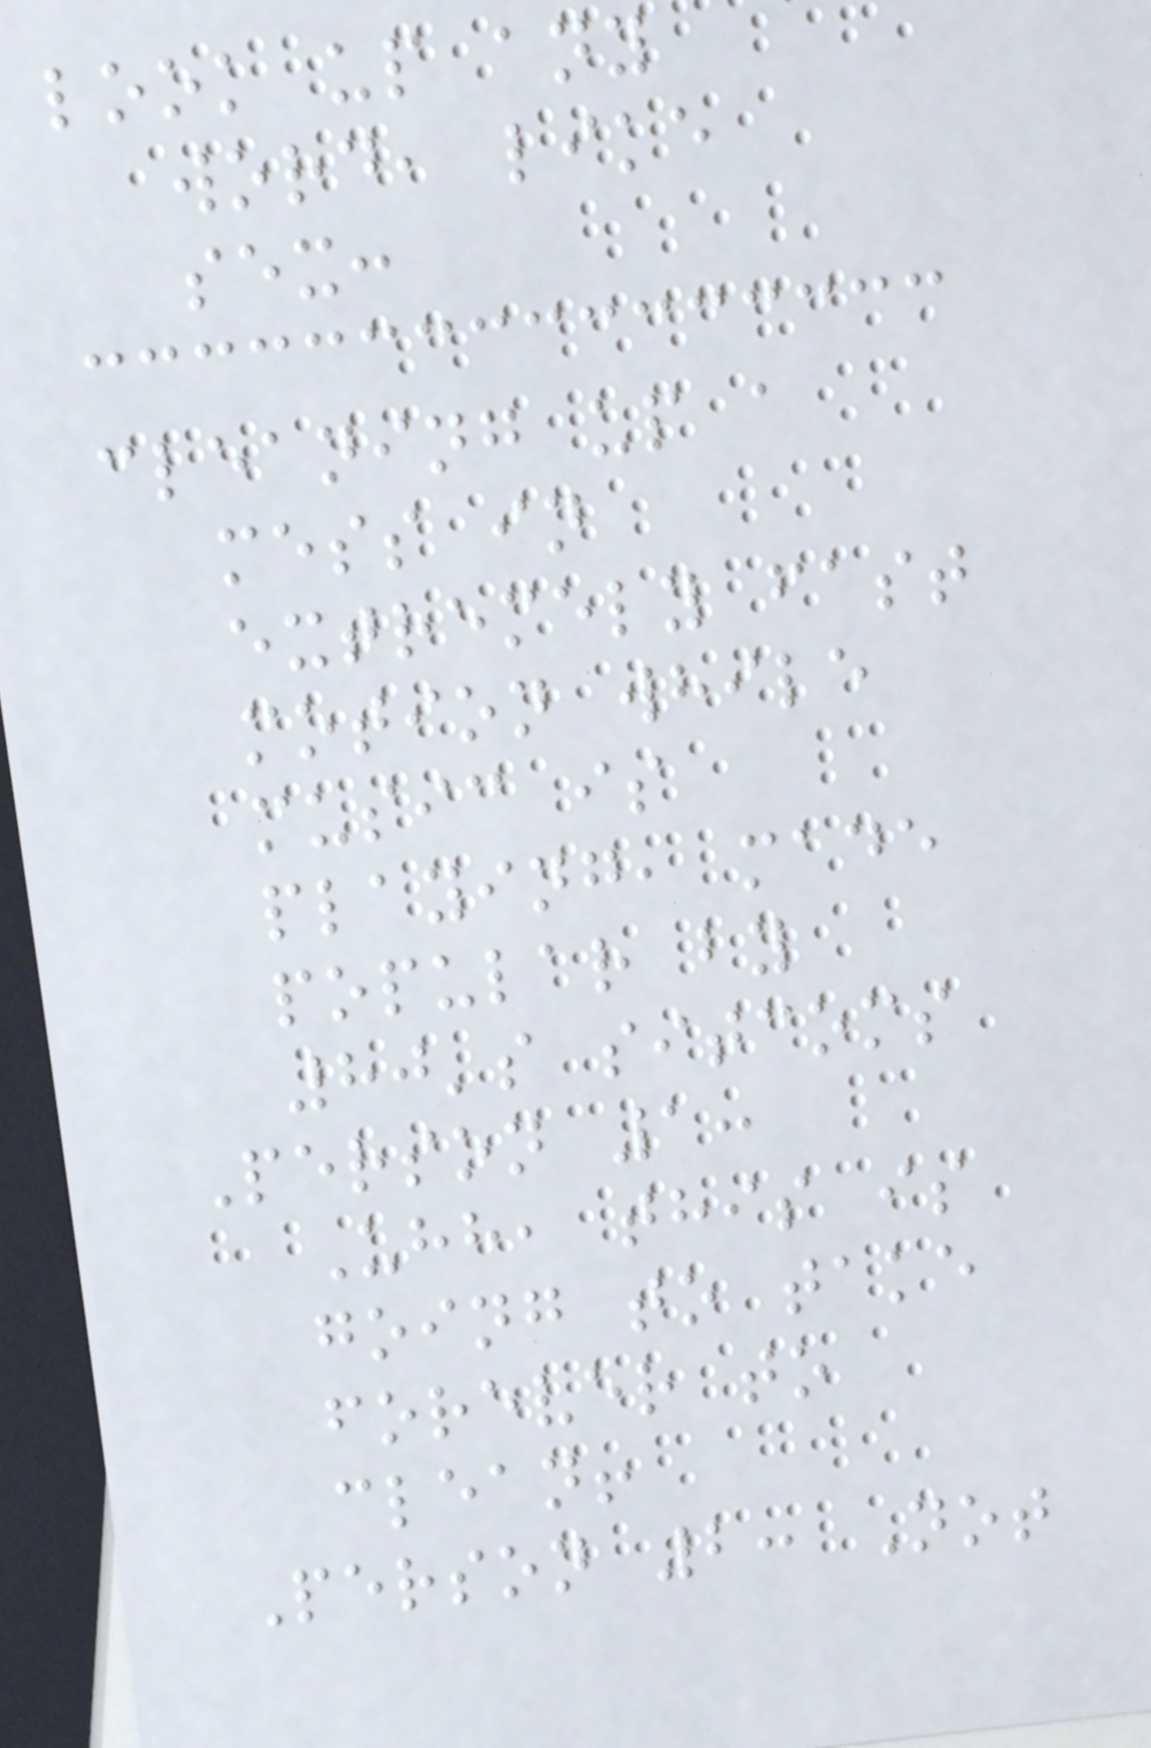look up any
word, like
sex:
cleaning up a
mess in
extremely fast
motion while
music is
playing, made
popular by
80's sitcoms
Person 1:
Uhh, this is
going to take
forever to
clean!
Person 2: Not
